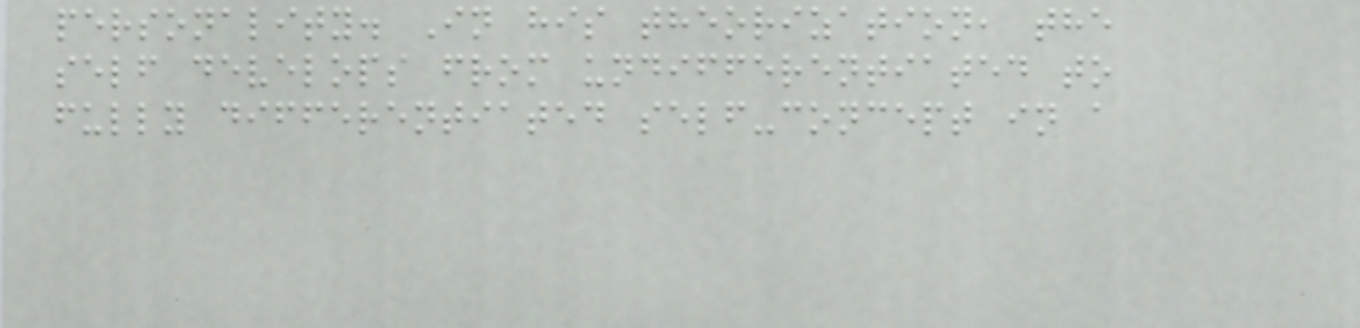personality. In his theorization, the
self develops from undifferentiated to
fully differentiated self-concept in a
